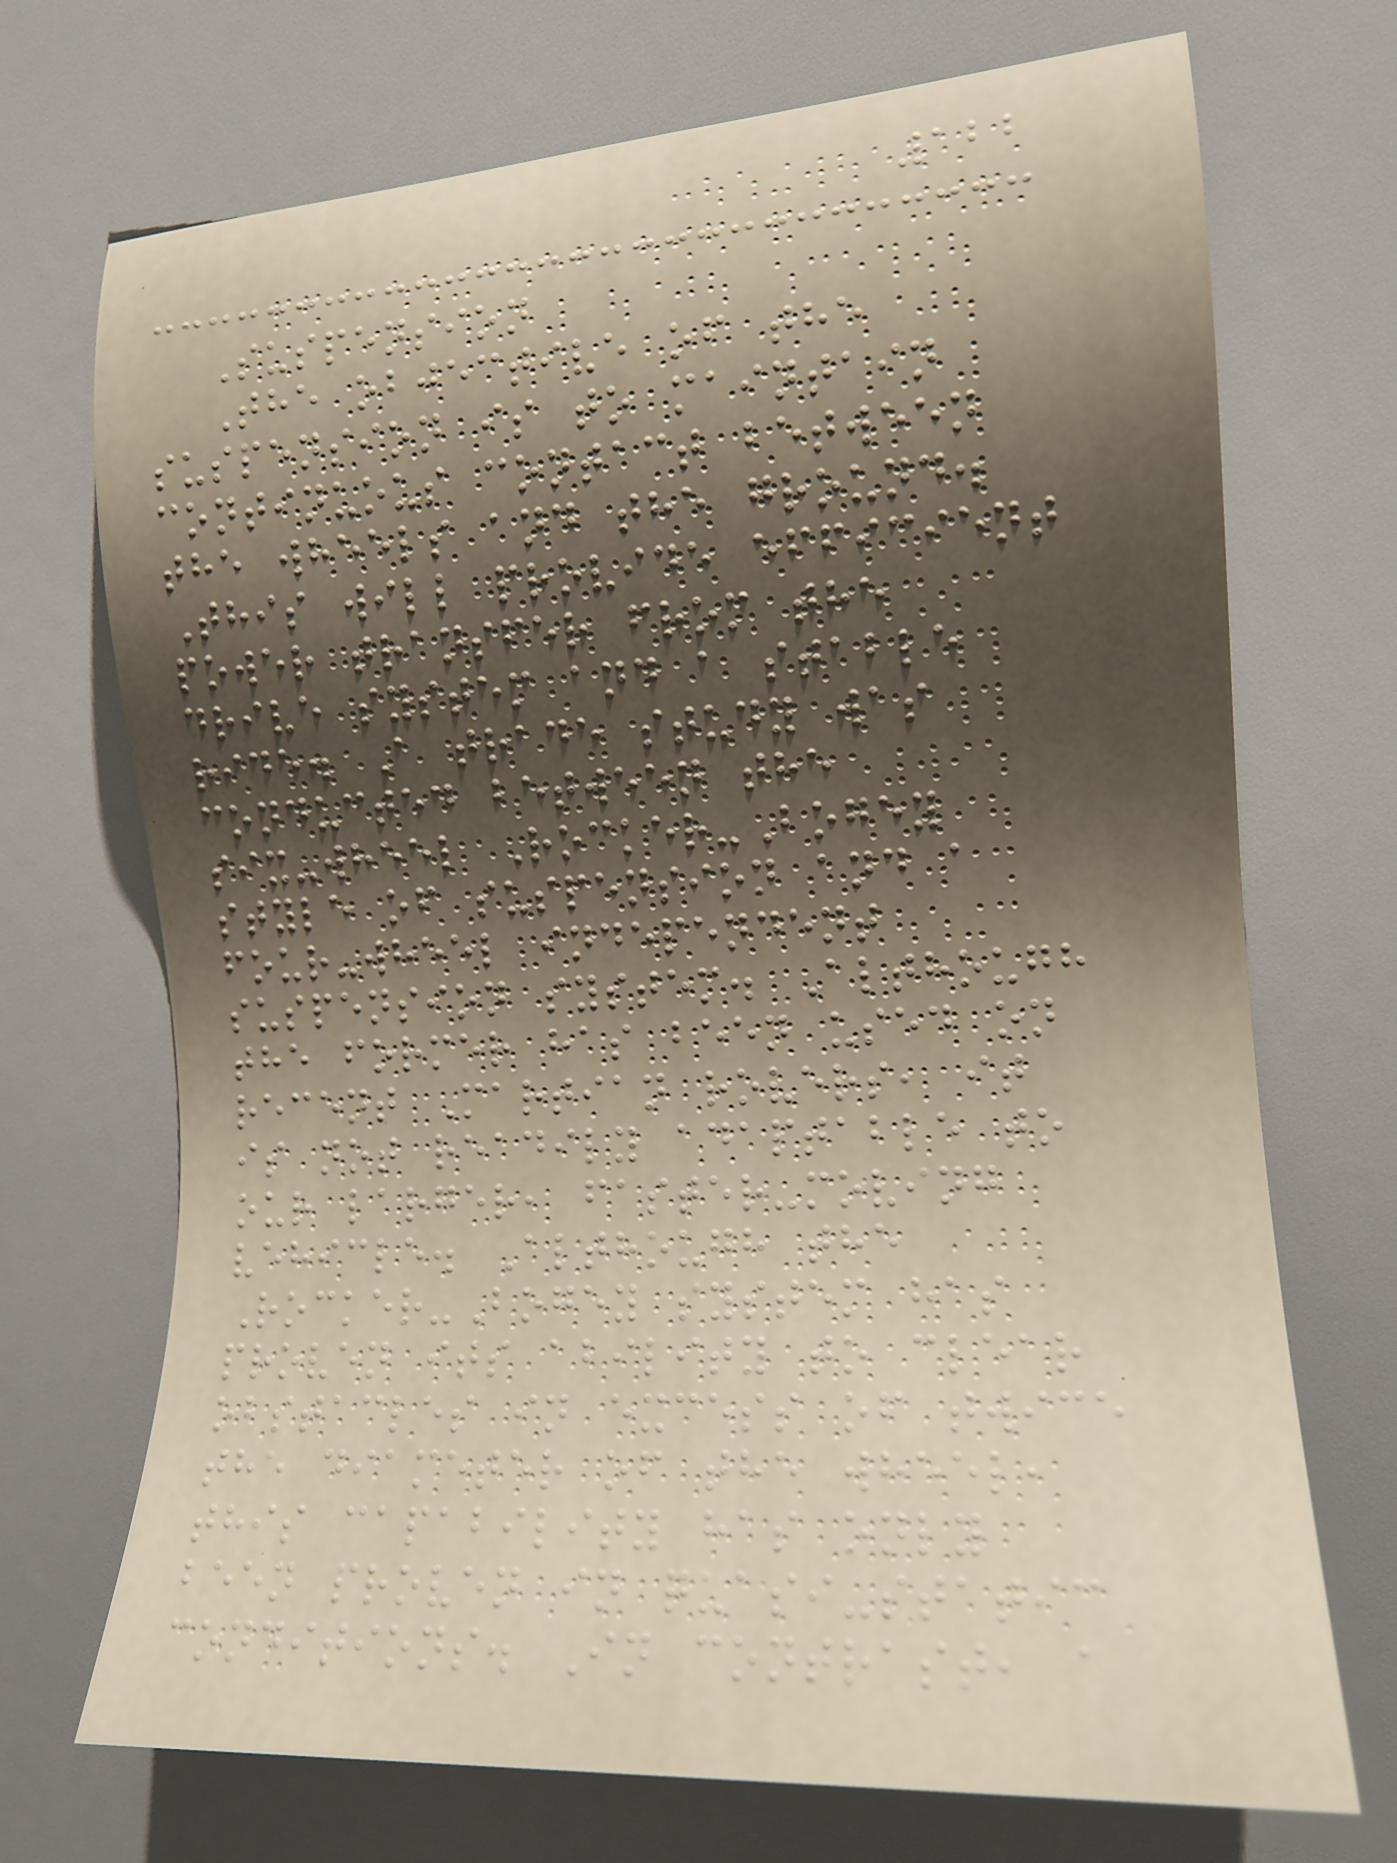122
Suspension
The objective of the
suspension is to maintain
continuous contact between
the wheels and the ground.
This will provide efficient
power transfer from the
drive system and a stable
ride. A trade study was
conducted between the
six-wheel Rocker-Bogey
style of suspension and a
four-wheel independent
suspension system. Although
the former has been used on
recent Martian rovers, it
is not readily adaptable to
our larger, faster-moving
vehicle. Although the
Rocker-Bogey system has
proven its ability to clear
obstacles in excess of twice
the diameter of the wheel,
this capability has only
been proven in quasi-static
conditions. In contrast, a
